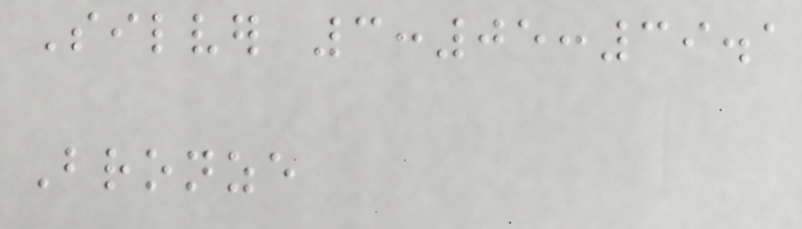Silver 3:05:39.1
Bronze
